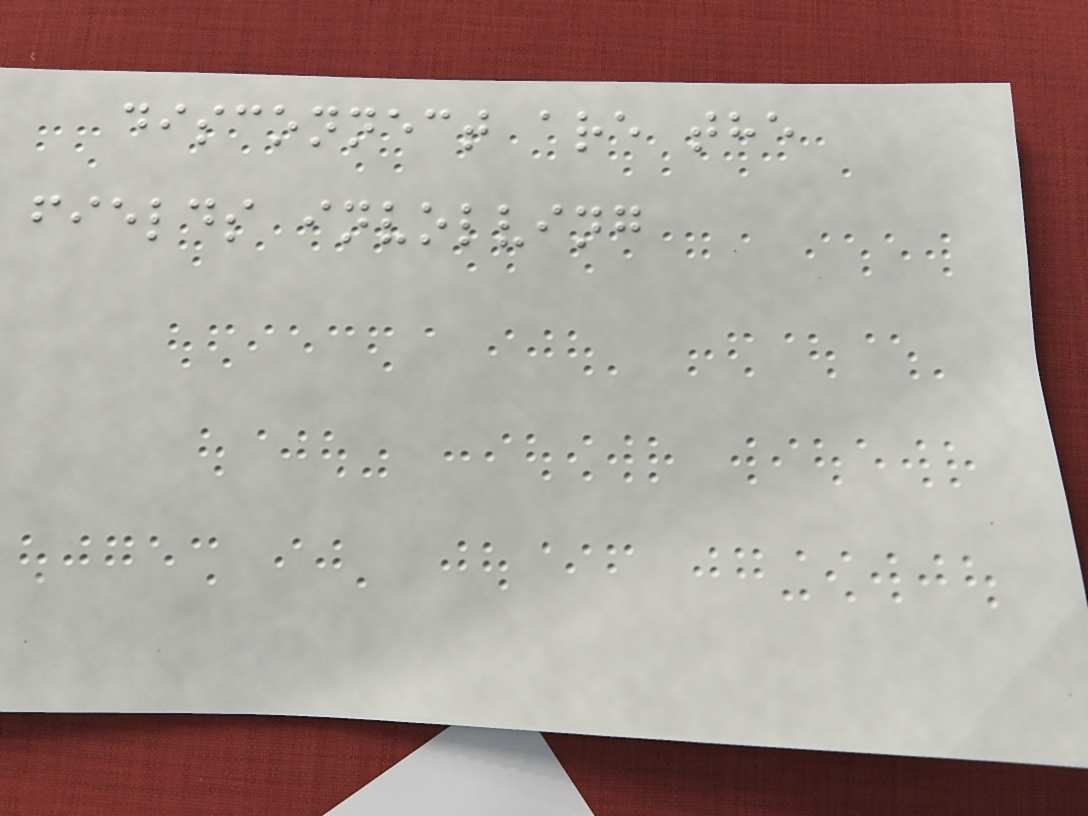disconnect are the
fields involving
